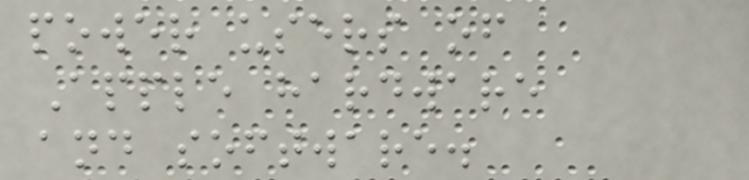power users of
Apple hardware
and software.
